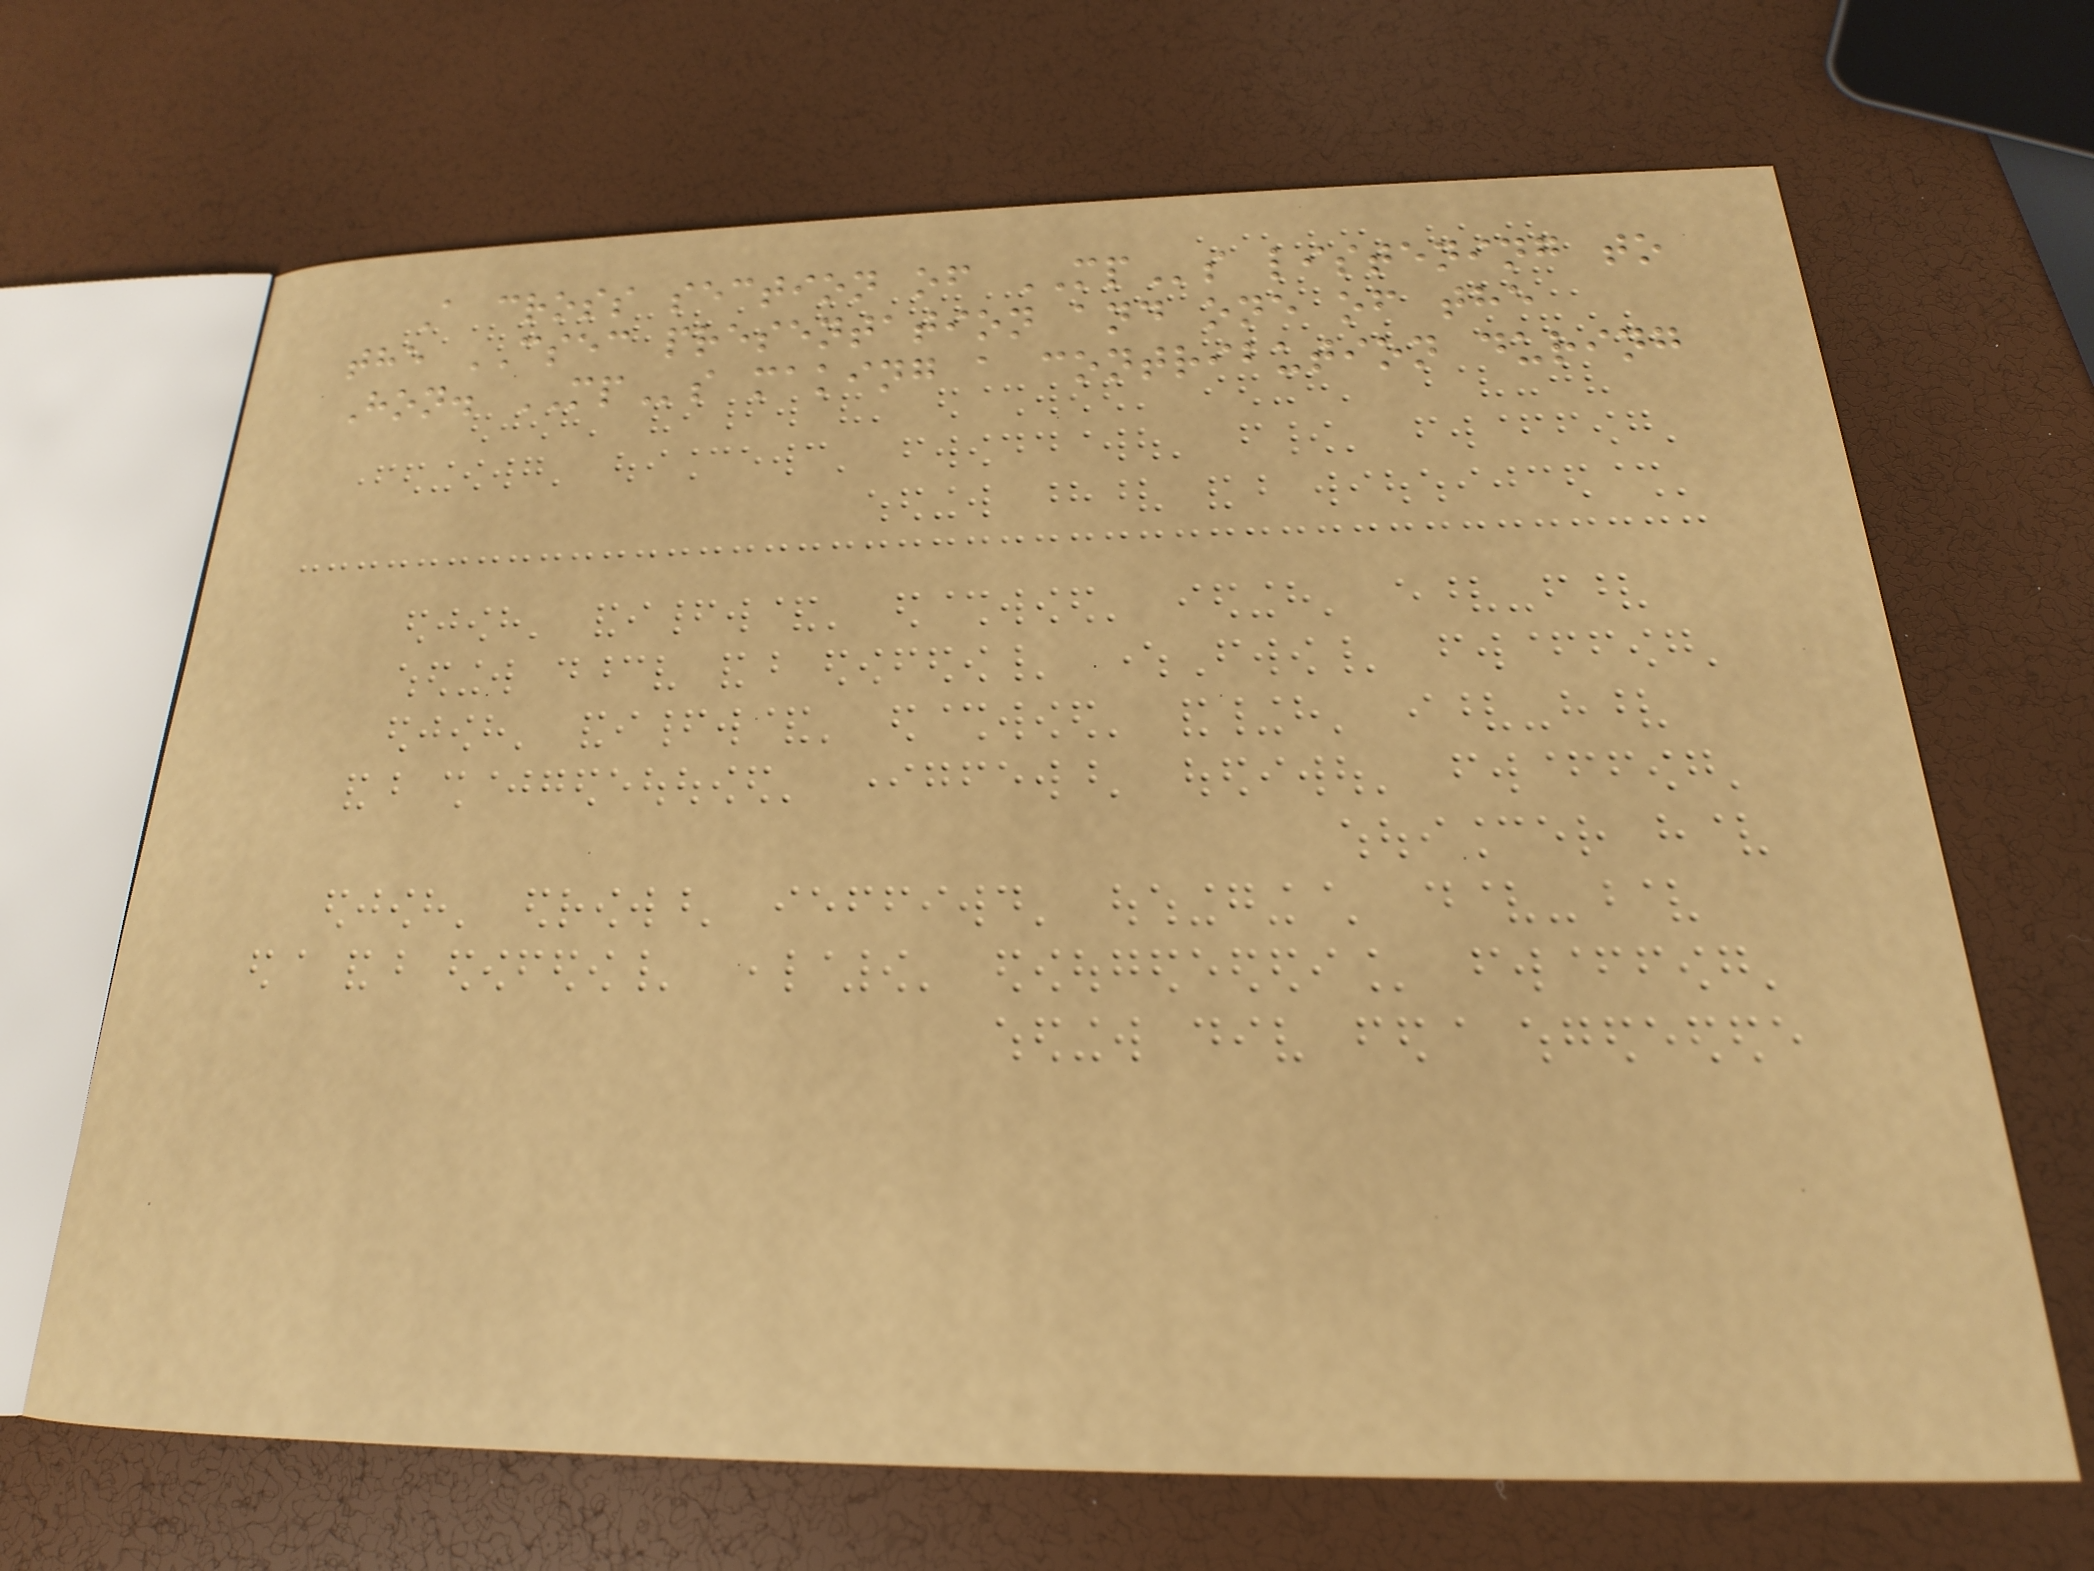A cross section of MPs listening to
the CSEC presentation and one of the
Hon. MPs making a contribution during
